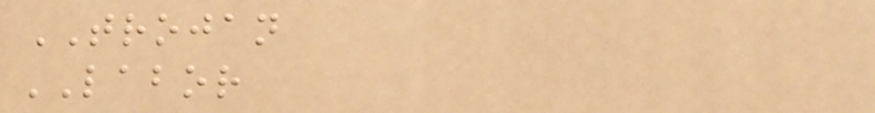TROJAN
LABOR
